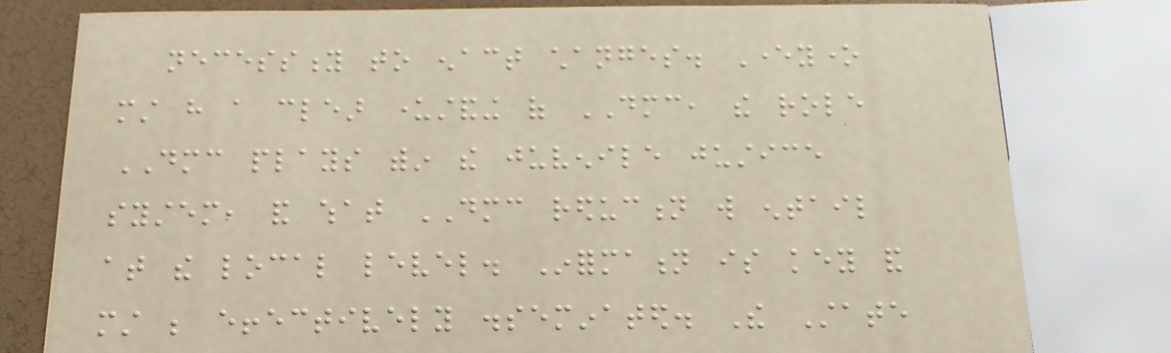necessity to enact changes. Everyone
must have a clear understanding of DMC, the role
DMC plays within the juvenile justice
system, and what DMC reduction will entail
at the local level. Information is key and
must be effectively disseminated. The State
